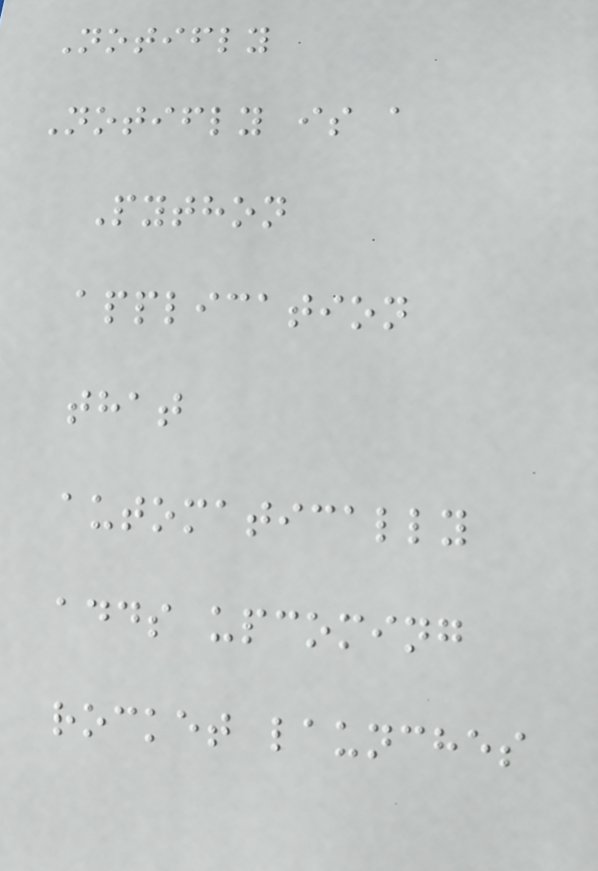Notifly
Notifly is a
Python
application
that
automatically
adds upcoming
rocket launches
